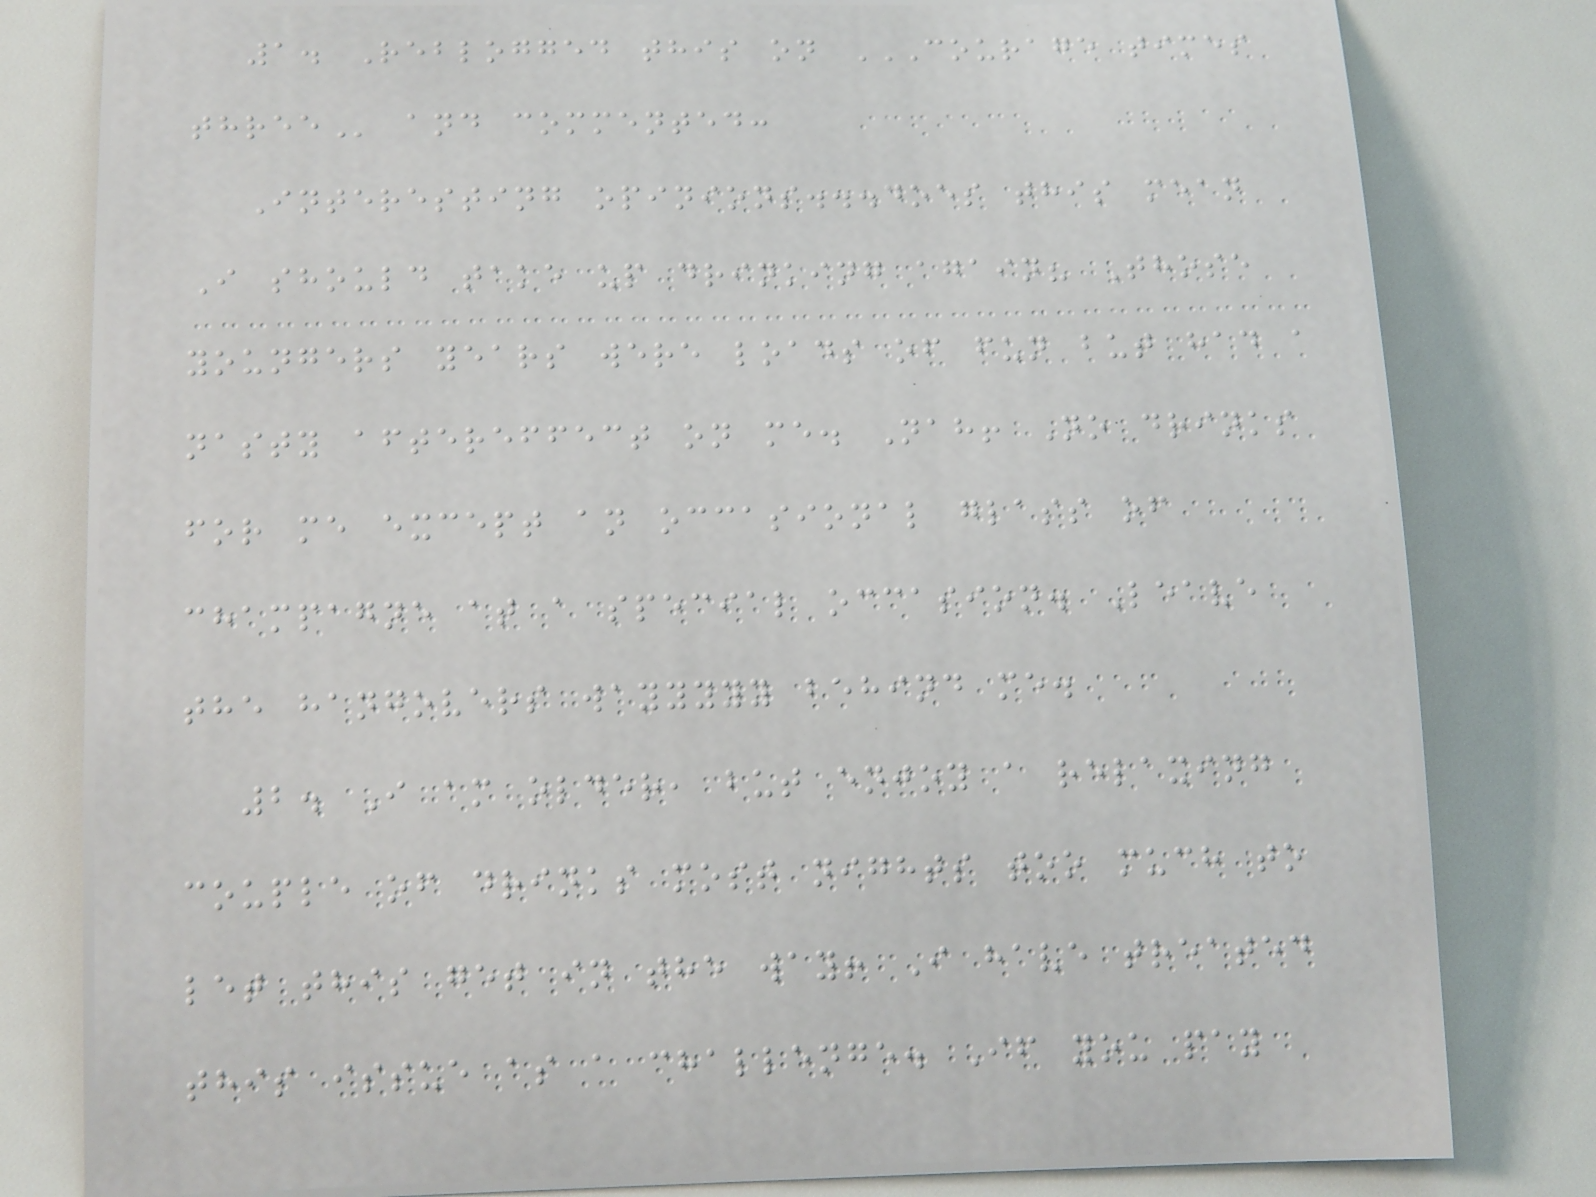1. Reblogged this on COURAGE TIMES
THREE and commented:
Interesting opinions...does this mean
I should take up drinking again? Those
youngers years were loads of fun but had a
nasty aftereffect on me. Nah! No drinks
for me except an occasional glass of
champagne at a special occasion. Leave
the hangovers wayyyyy behind me.
2. I am older, but enjoy a relaxing
couple of drinks most nights too much to
let this get in the way! I have treated
this issue as a challenge. If you pay
